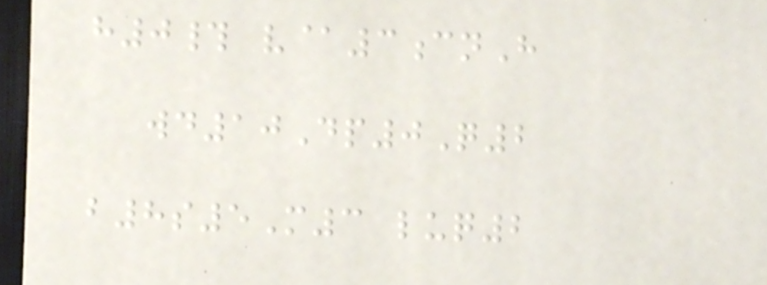h0# v@3cnH
wd10Dp0Q2
b8s5M3 luq2
